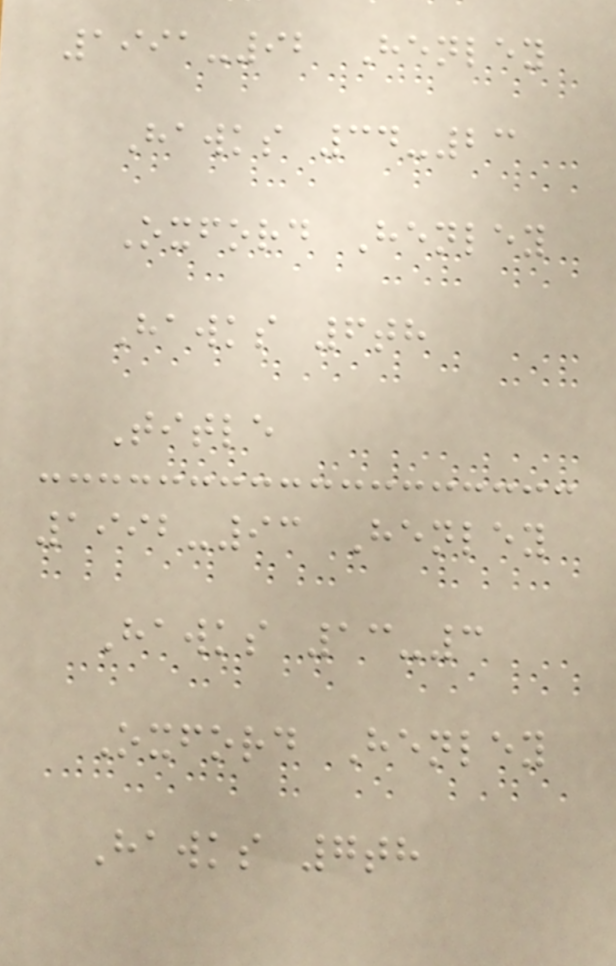1991-92 Henley
Hawks 34-23
Oxford Henley
Hawks 6th
Title
1992-93 Henley
Hawks 13-3
Oxford Henley
Hawks 7th
